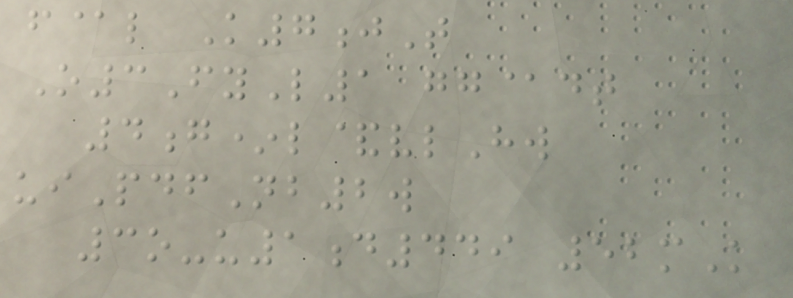f@l K7jT
O3FyL1 gg@dt
4g*l&vlHw
uiPdfNb2w
3o-u1d449 52mK
